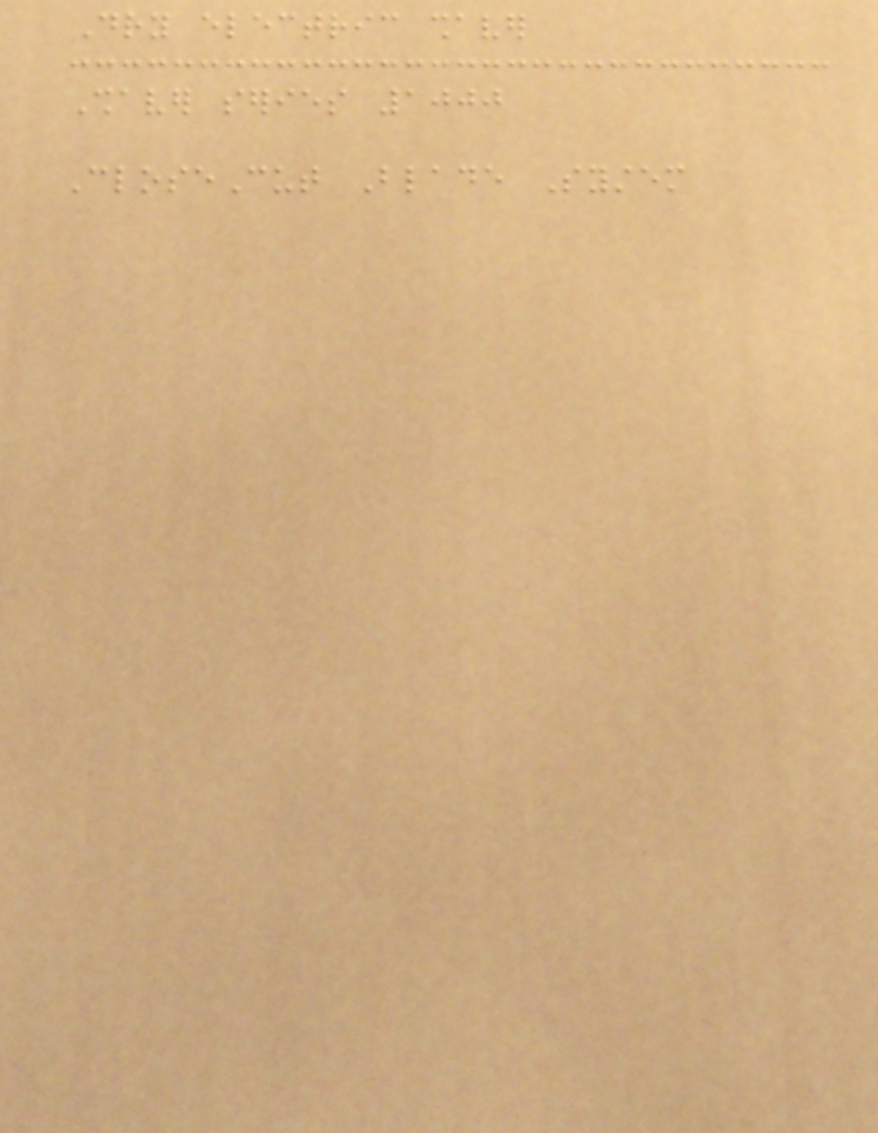Dry electric shaver
Shaver series 1000
CloseCut Blade System
